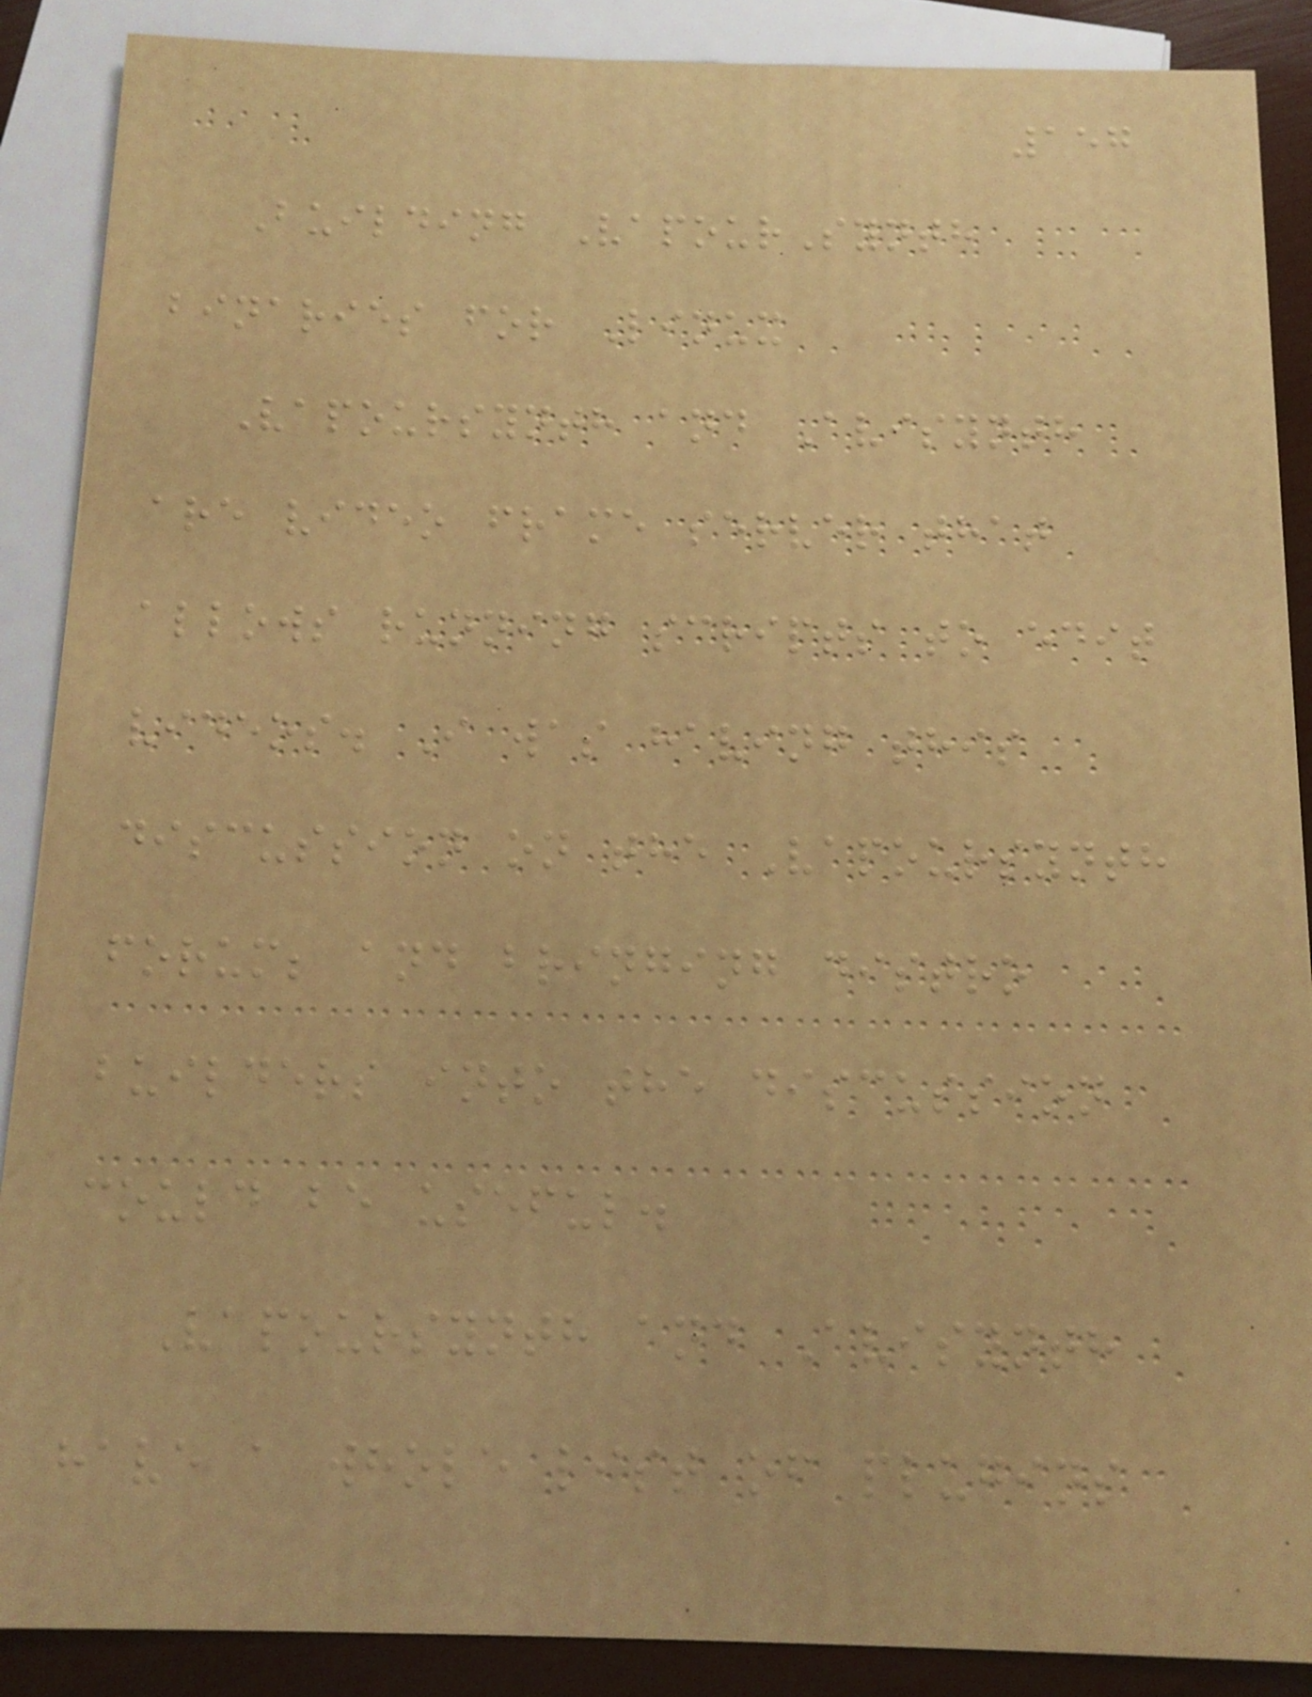157
Building VapourSynth
binaries for Linux
Vapoursynth and Avisynth
are video frame server that
allows running scripts to edit
videos. I was having this
discussion on the Vapoursynth
forum; and bringing distro
builders into the discussion
could be useful.
Vapoursynth and Avisynth
have a whole list of plugins
